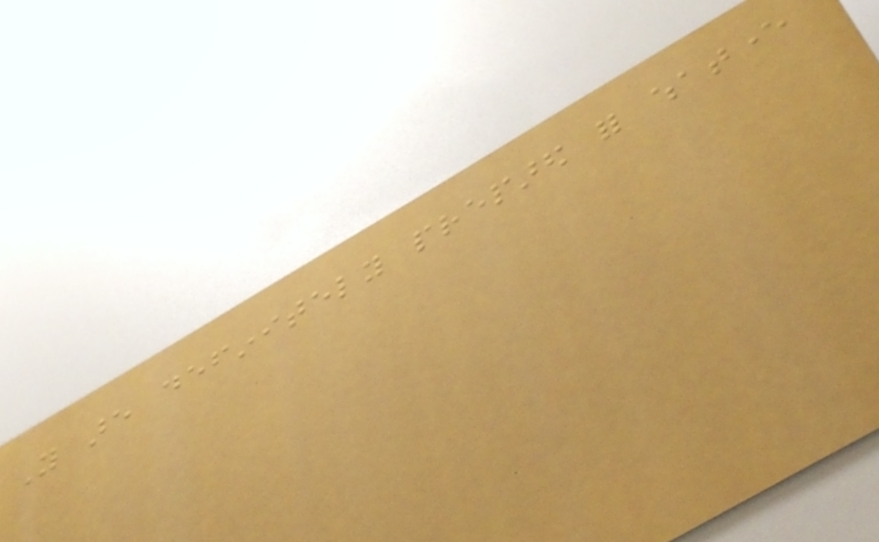You are definitely prepared for whatever
